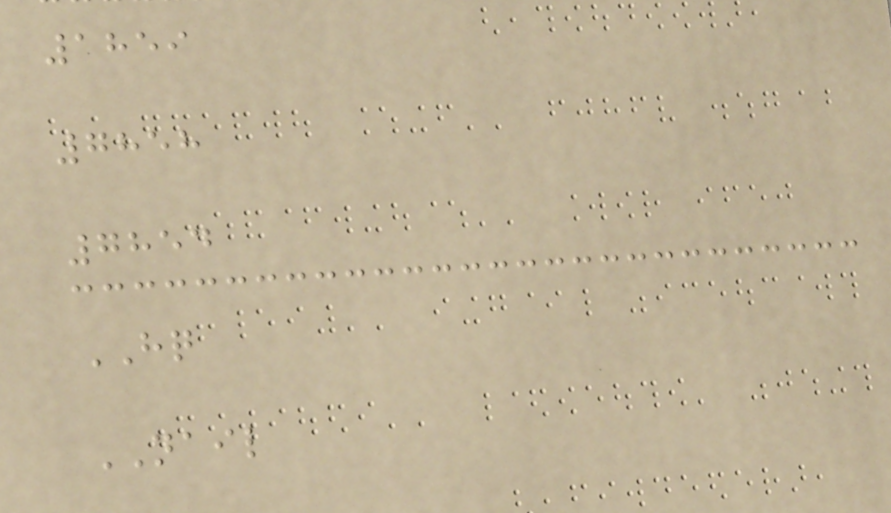1859
7858
7854
HQ
NAIL
